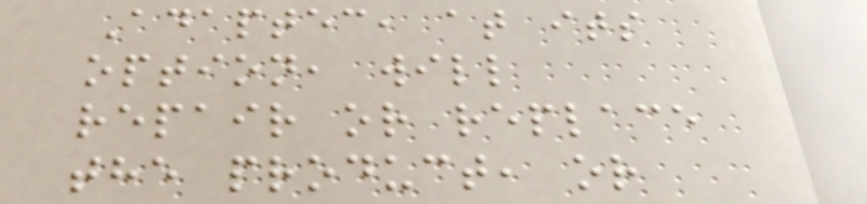Adaptec, at its
option, will
repair or replace
the product, or
